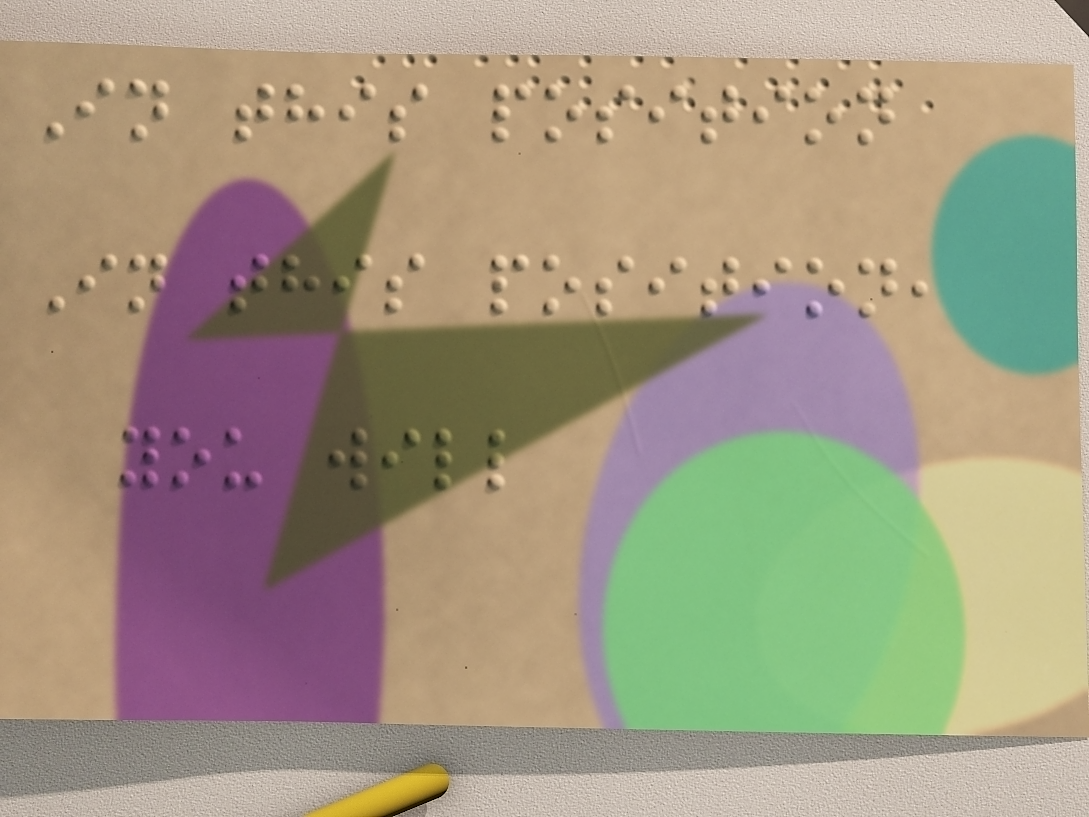In this position
In this position,
you will
